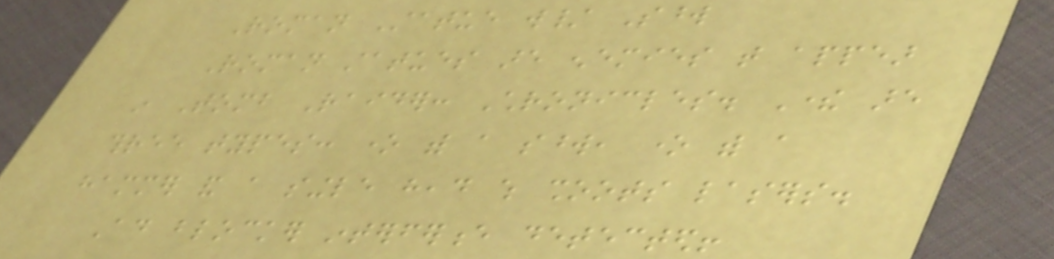Roman Statue w/ Sword
Roman statues are enemies that appear
in Tomb Raider: Chronicles. There are
three types: one with a sword, one with a
hammer and a single head which shoots lasers.
Ad blocker interference detected!
